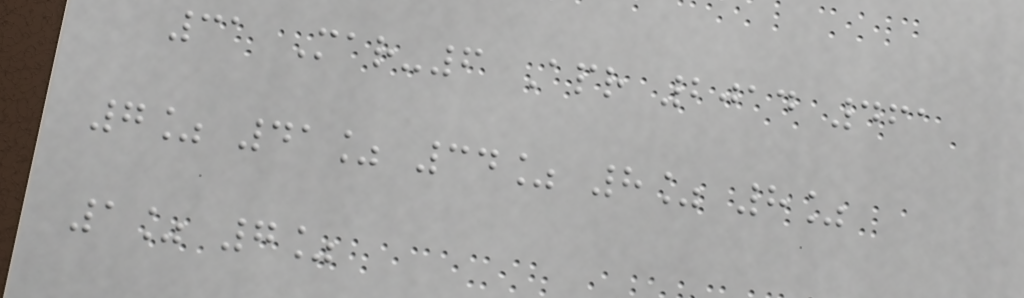31 Mar-6 Apr 2014 461
7% 41% 34% 8% 8%
1% 7%
